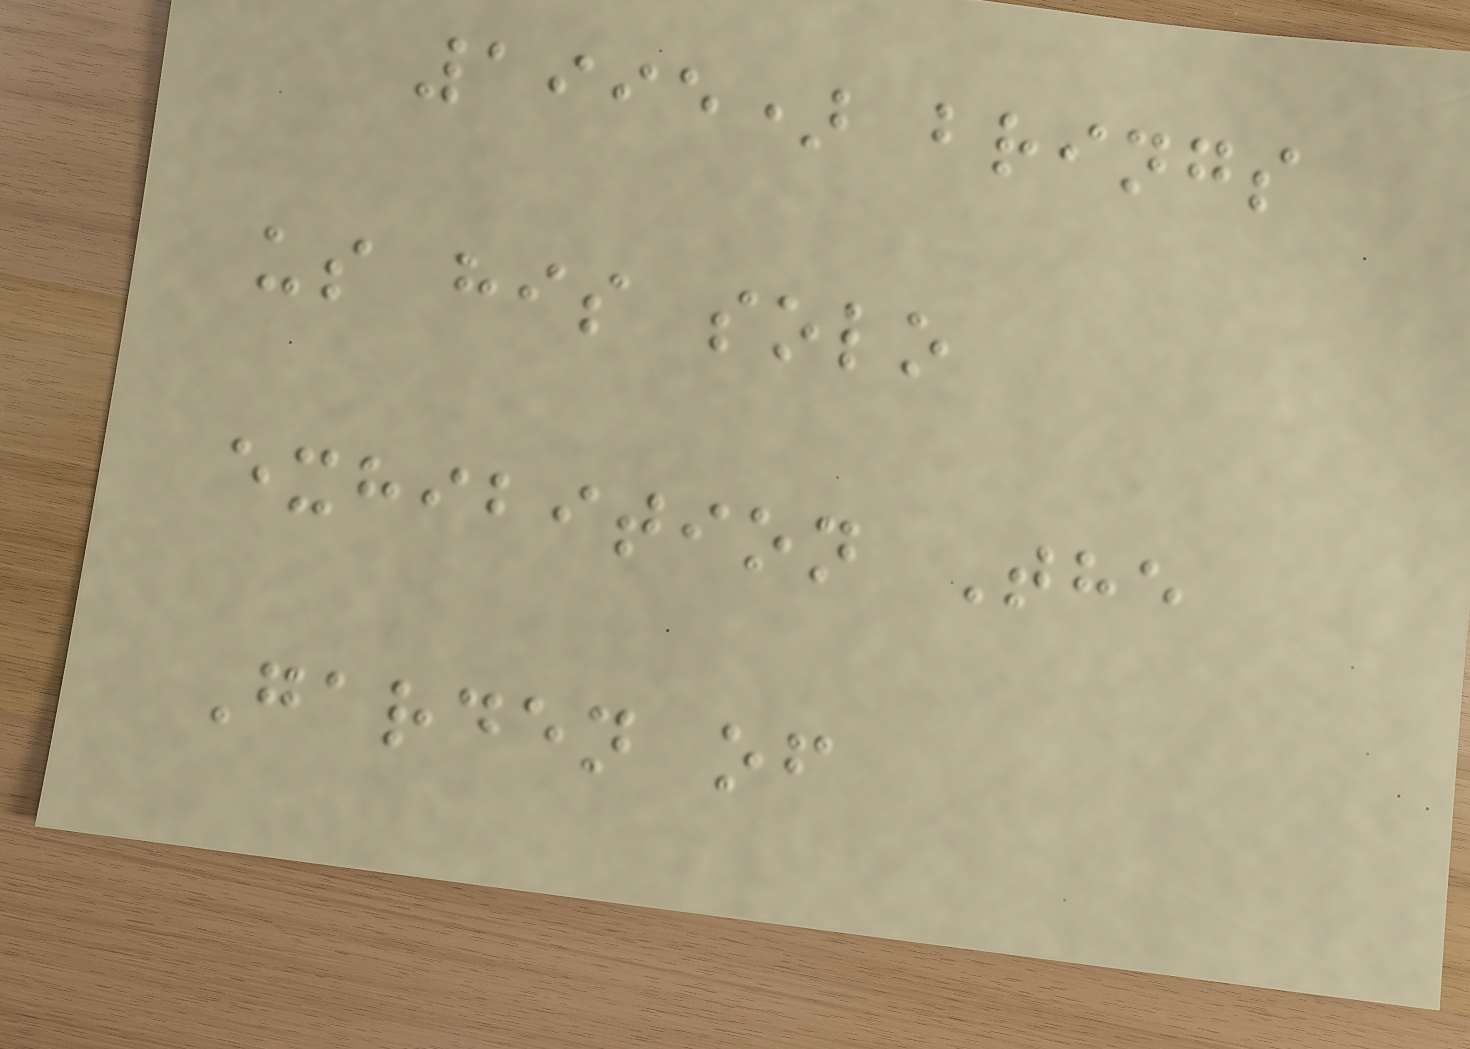1995) brings
us his solo
exhibition The
Garden of
